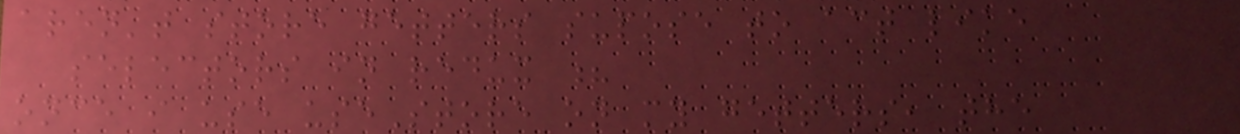aren't store getters supose to act like
selectors in redux ?
once i use useStore on my getters, the
